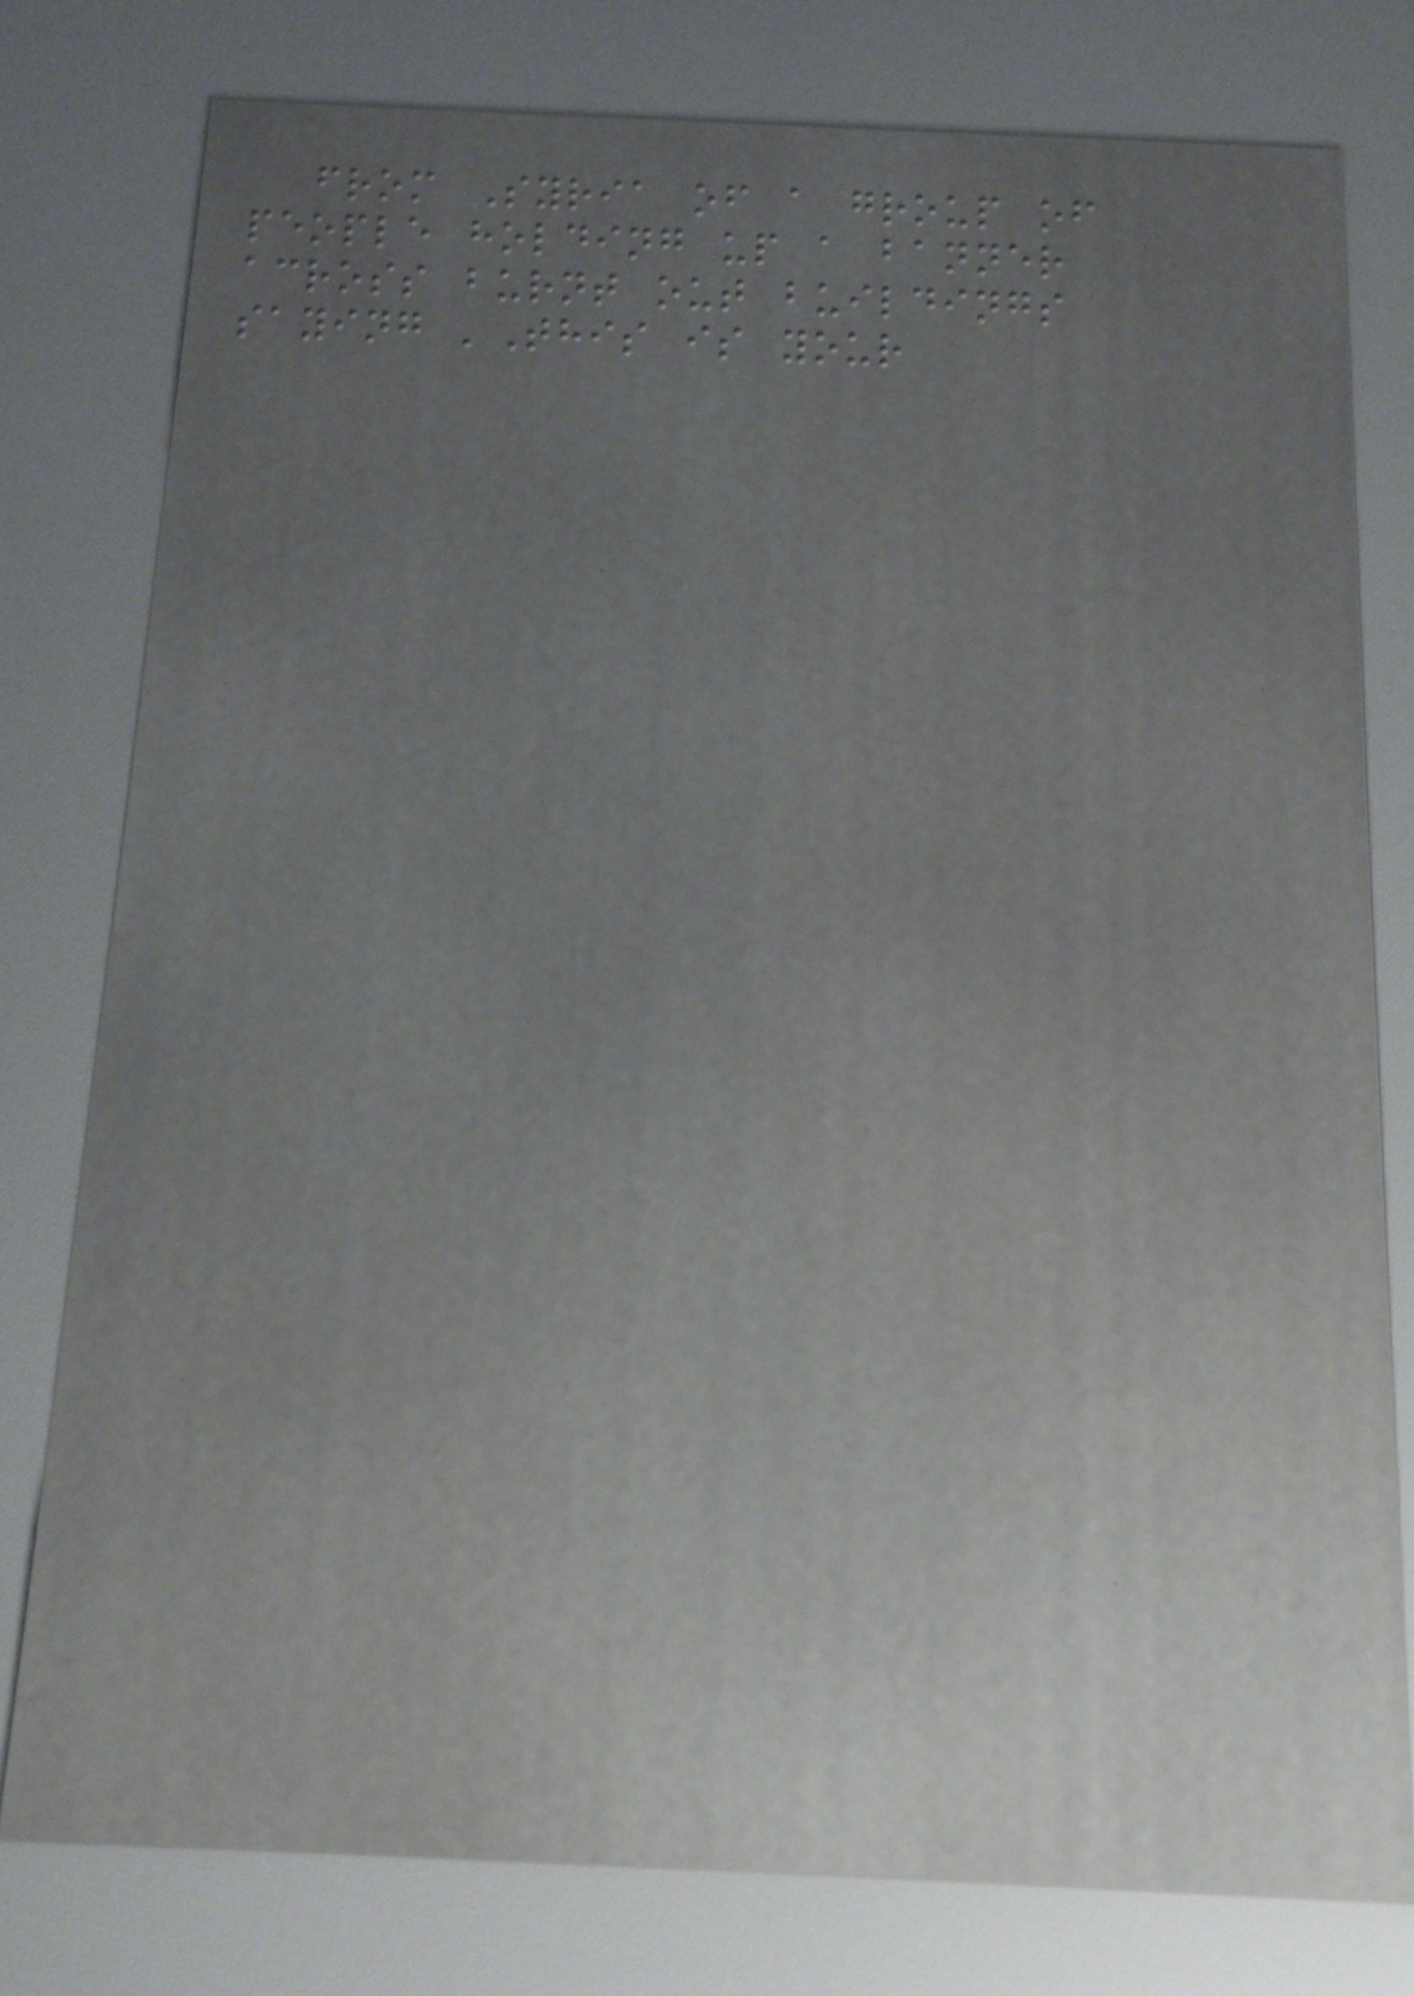from Syria of a group of
people holding up a banner
across burnt out buildings
saying 'This is your
